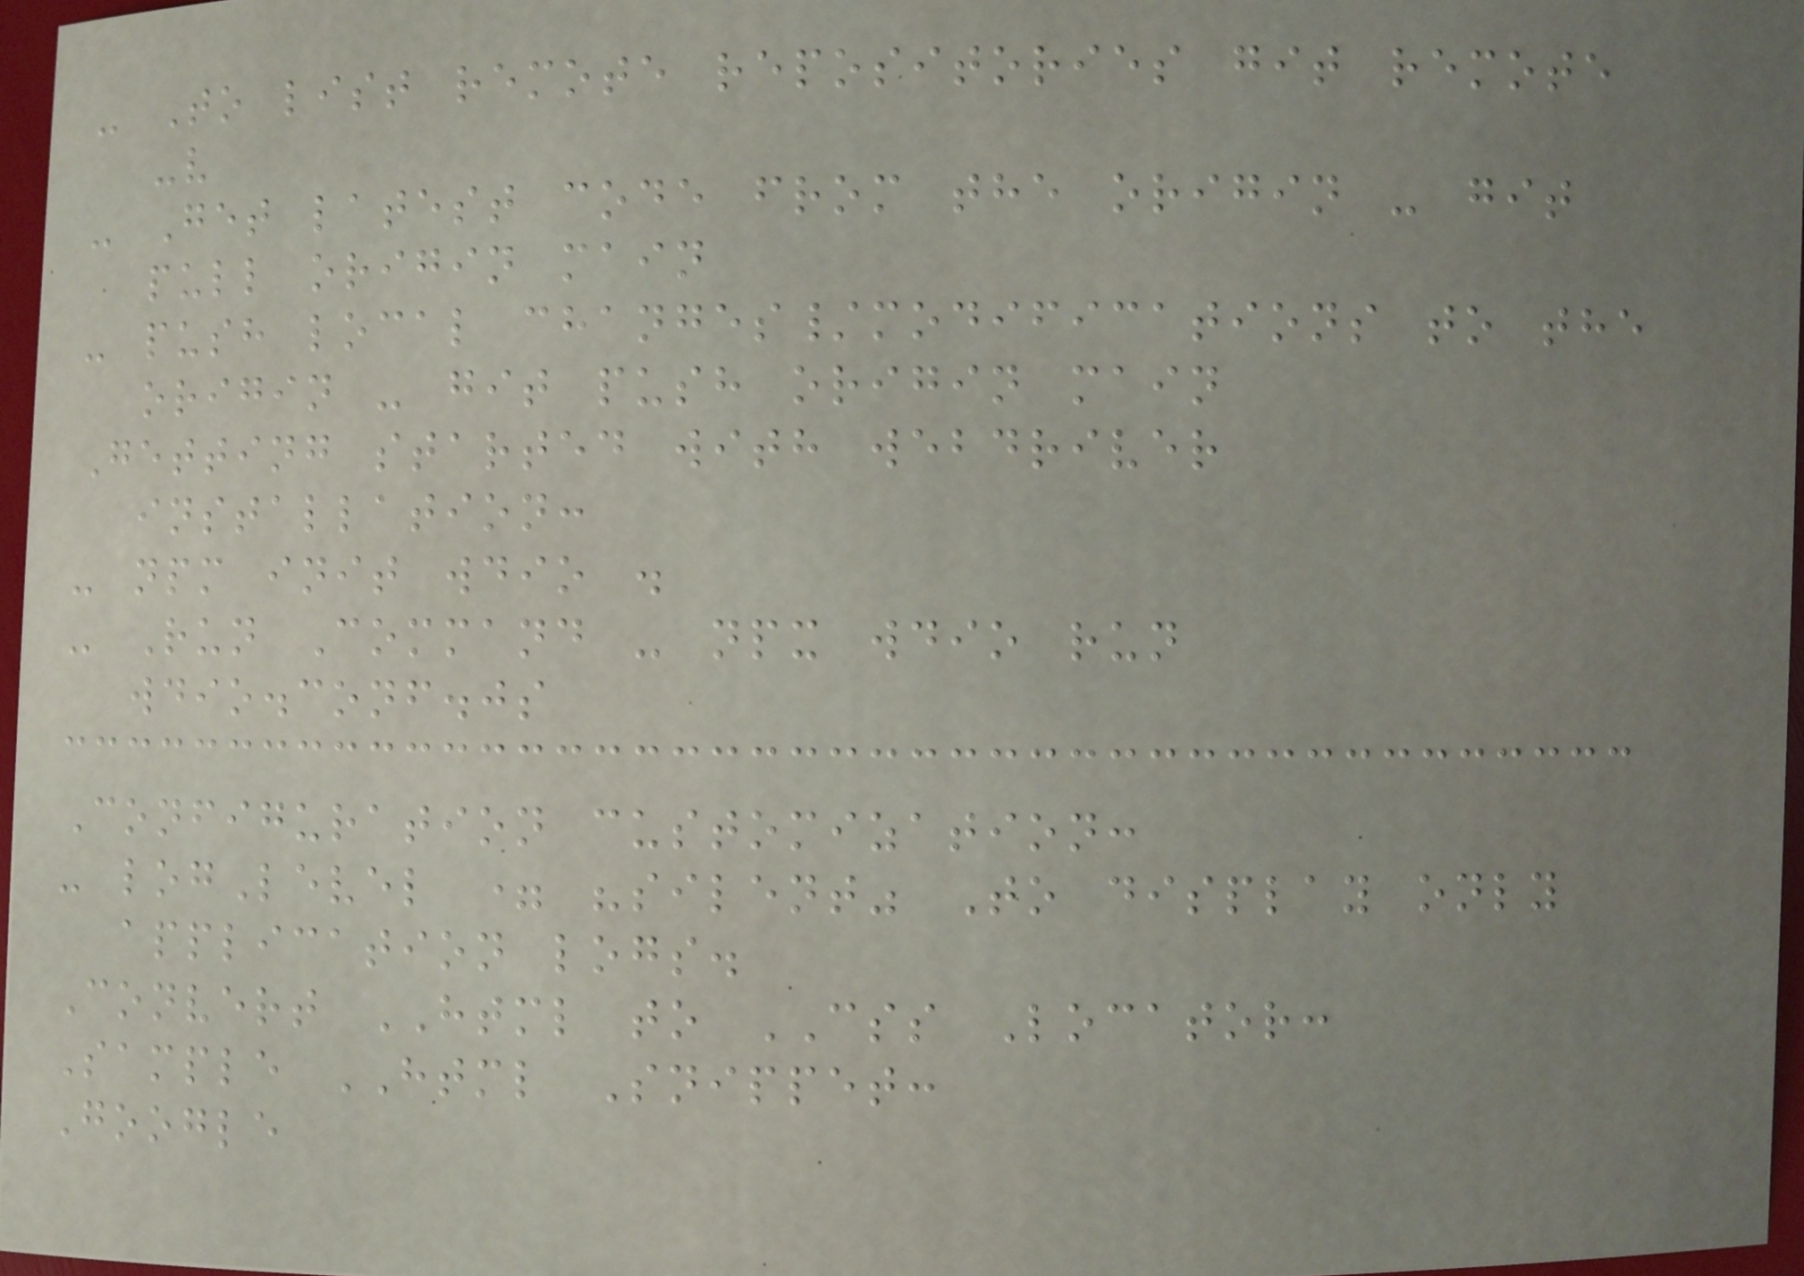- To list remote repositories git remote
-v
- Get latest code from the origin - git
pull origin main
- push local changes/modifications to the
origin - git push origin main
Getting started with webdriver
installation:
- npm init wdio .
- Run Command - npx wdio run
wdio.conf.js
Configuration customization:
- logLevel = "silent" To display only
application logs.
Convert HTML to CSS Locator:
Sample HTML Snippet:
Google
